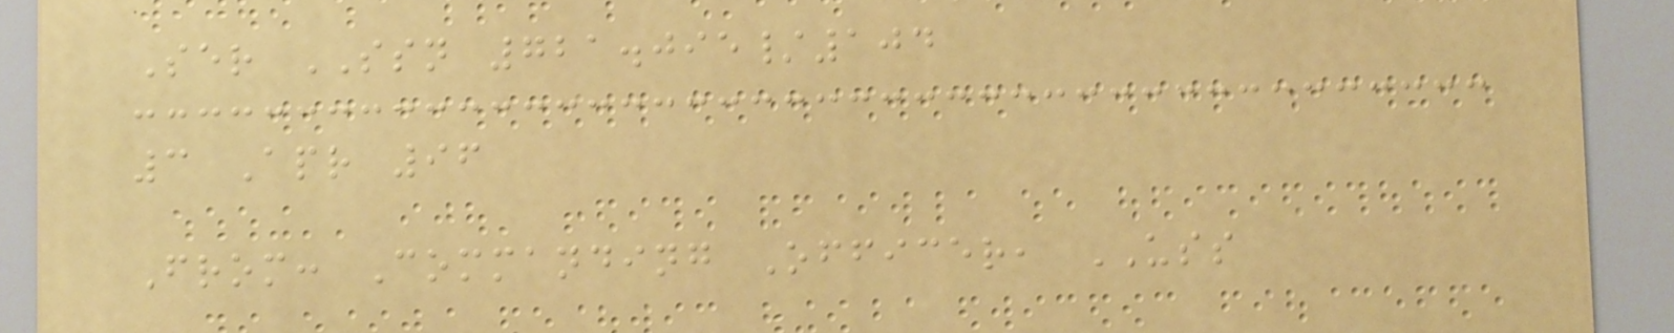Ser SSN 721.095/104
3 Apr 96
From: Commanding Officer, USS
